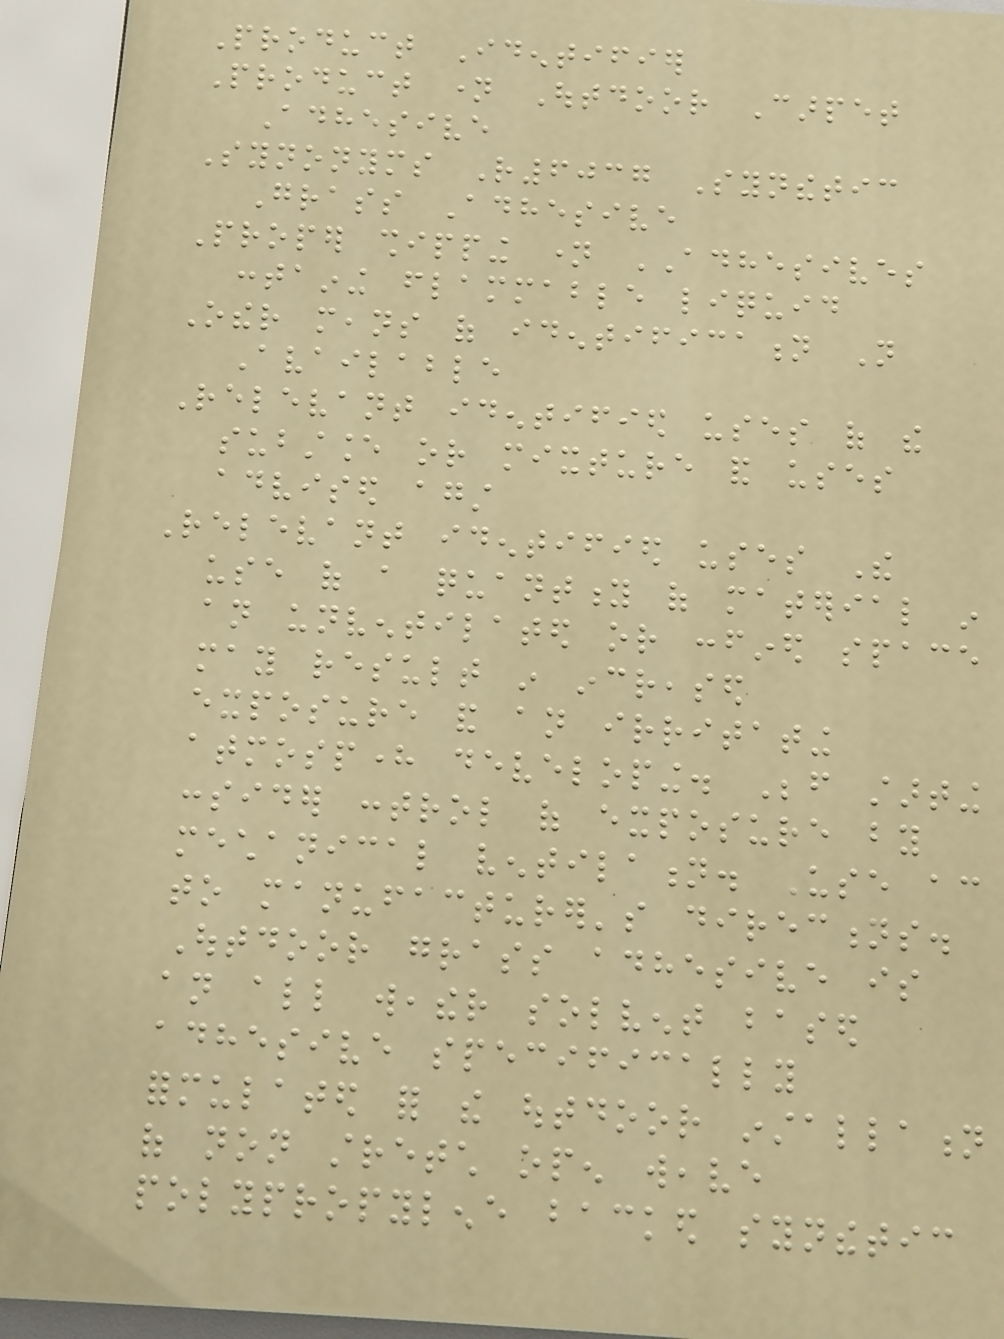Product Identifier
Product name Outdoor Carpet
Adhesive
Synonyms R6037 Synthetic
Grass Adhesive
Proper shipping name ADHESIVES
containing flammable liquid
Other means of identification Not
Available
Relevant identified uses of the
substance or mixture and uses
advised against
Relevant identified uses The
use of a quantity of material in
an unventilated or confined space
may result in increased
exposure and an irritating
atmosphere developing. Before starting
consider control of exposure by
mechanical ventilation. Use according
to manufacturer's directions.
Outdoor grass adhesive is
an all weather solvent based
adhesive specifically
formulated for the outdoor installation
of non stretch open weave
polypropylene backed synthetic
